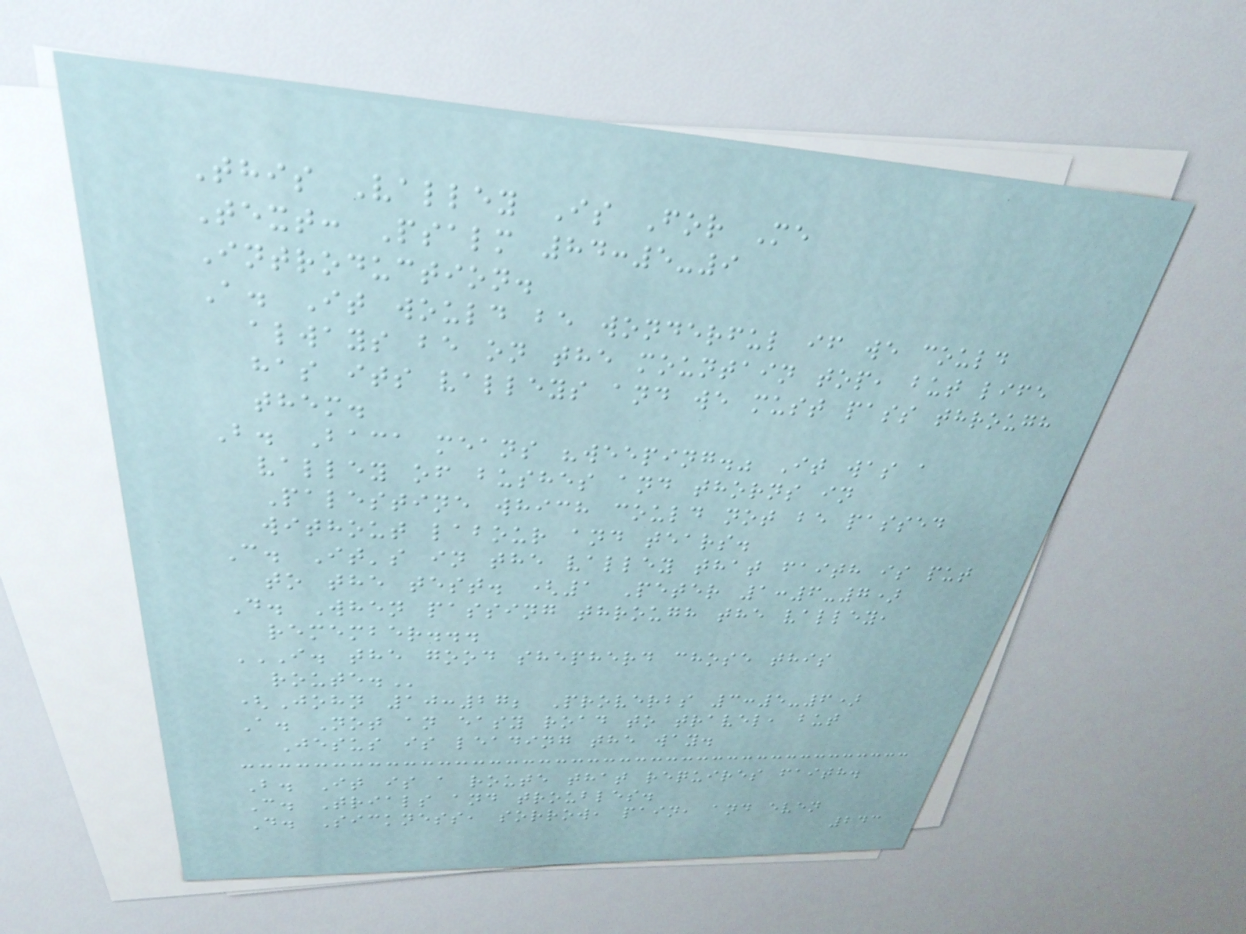This Valley Is For Me
Text: Psalm 84:5-9
Introduction.
A. It would be wonderful if we could
always be on the mountain top, but life
has its valleys and we must pass through
them.
B. Baca means "weeping." It was a
valley of bushes and thorns in
Palestine which could not be passed
without labour and tears.
C. It's in the valley that faith is put
to the test. (1 Peter 1:6-7)
D. When passing through the valley,
remember...
I. THE GOOD SHEPHERD CHOSE THIS
ROUTE.
(John 10:27; Proverbs 3:5-6)
A. Not an easy road to travel, but
Jesus is leading the way.
B. It is a route that requires faith.
C. Trials and troubles.
D. Sickness, sorrow, pain, and even
243
